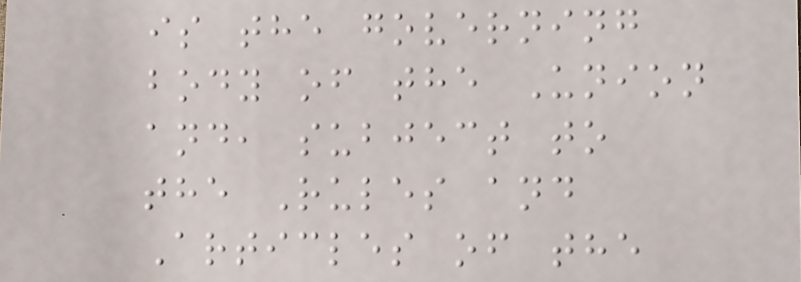is the governing
body of the Union
and, subject to
the Rules and
Articles of the
